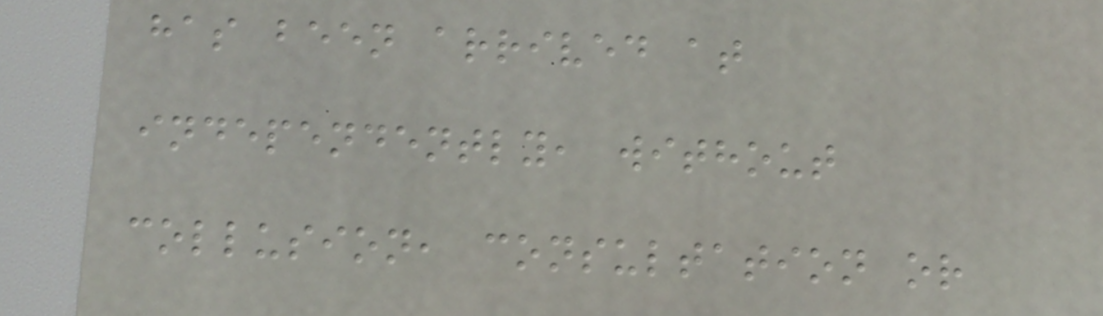has been arrived at
independently, without
collusion, consultation or
